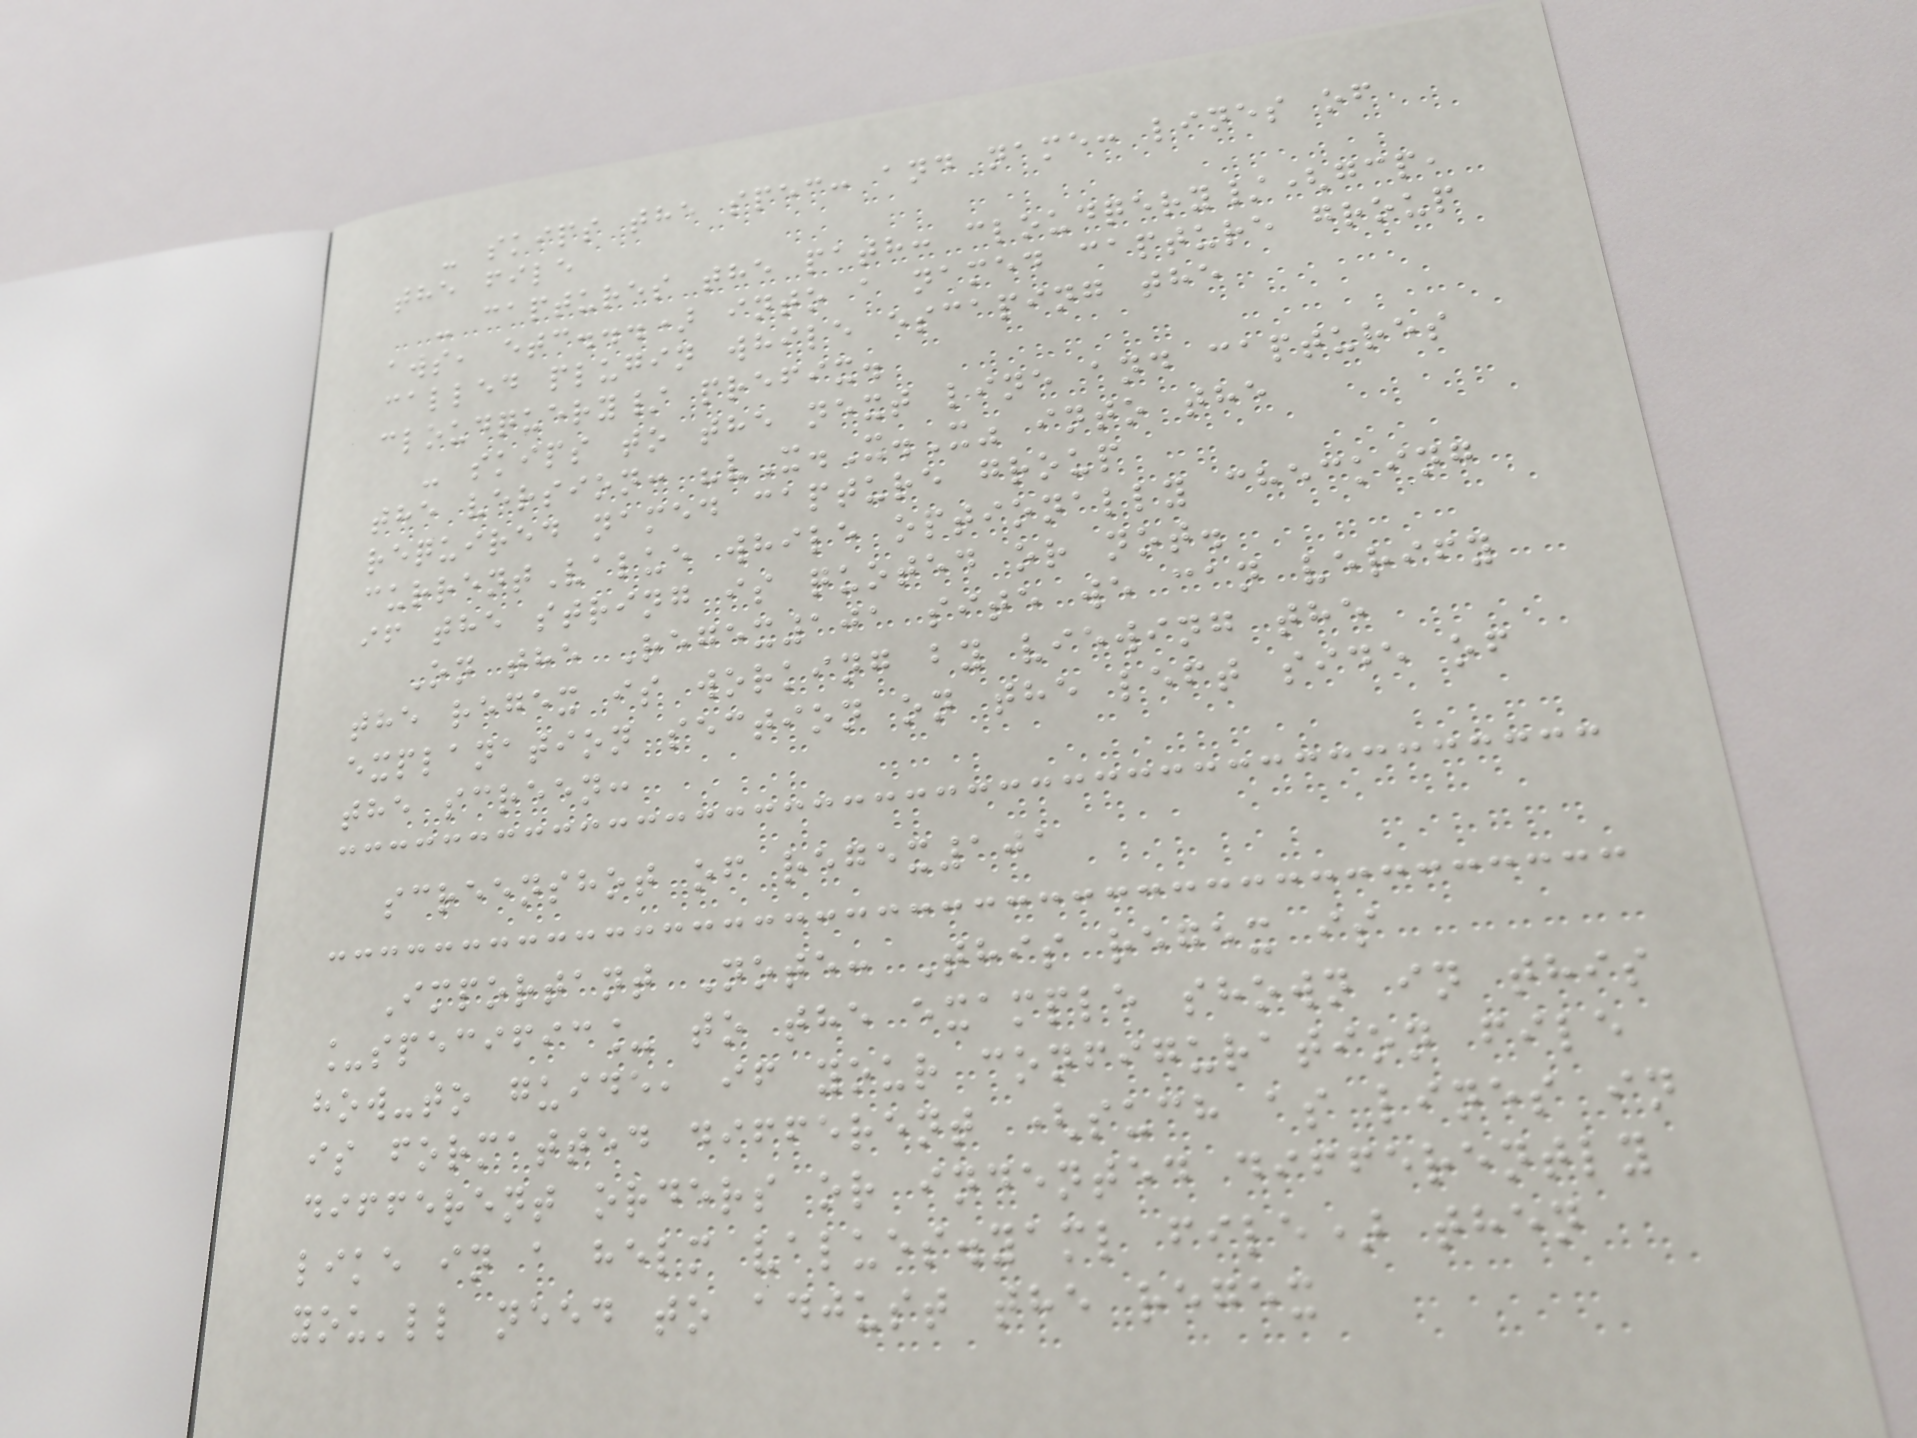- skips the spec: and name: lines of
the file
- captures the path: cloudqery/(gcp,
aws, etc...) into a named capture group
called plugin while escaping the
cloudquery/ prefix.
- skips to the next line and captures
the version: "vX.X.X" into the
required named capture group
currentValue while optionally checking
if the string is quoted or not.
On the Regex101 site we can verify
the regex is working by viewing the
explanation section on the left side of
the screen:
screenshot of regex101
Important Note: This regex is
_specific_ to the example shown in this
how-to guide, if your configuration file
is formatted different (such as lines in
different orders or indented differently
like in a helm values.yaml file) then
you'll need to adjust the regex
